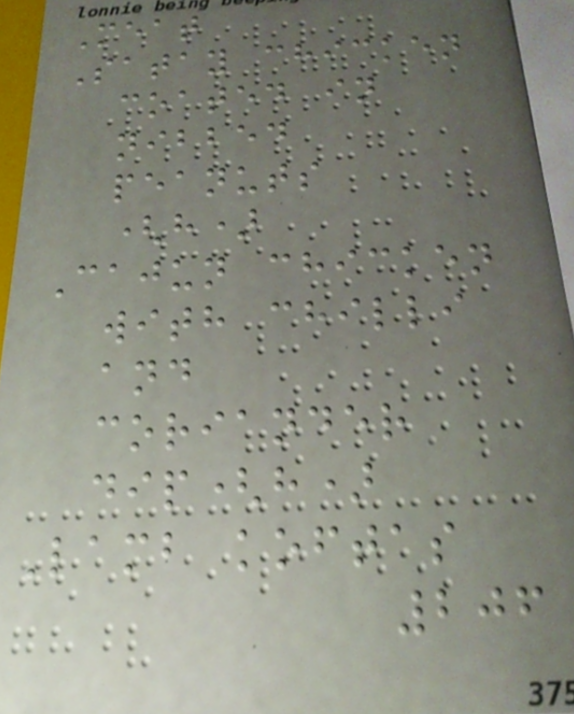Meat
Satay chicken
coated in
nibbed
peanuts
(h)
Cajun chicken
with chilli
and
coriander
dip(h)
Lamb koftas
206
